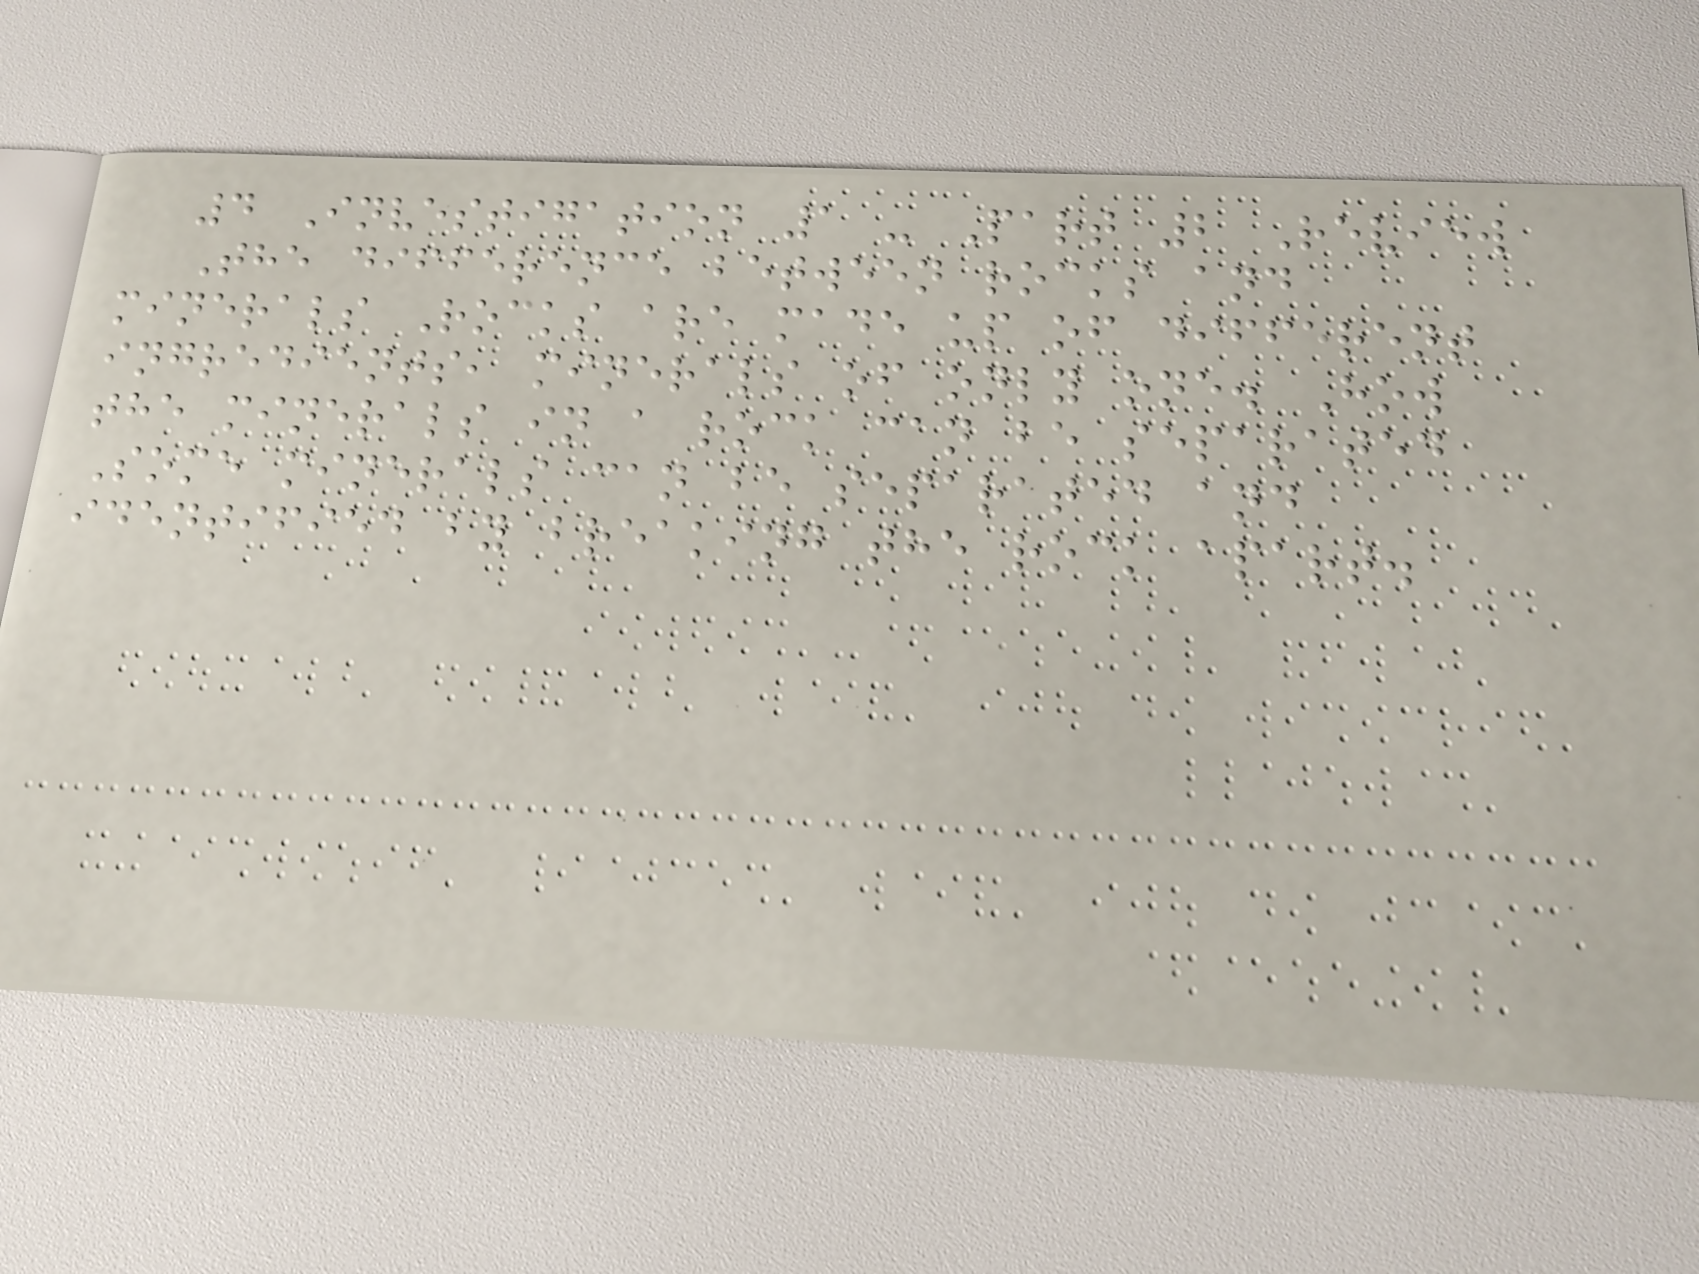4 Investigation 1 - Part 2 Review
The difference between rocks and
minerals Rocks are made up of different
ingredients, minerals of only one. How
the minerals in a rock can be separated
Some minerals can be separated and
identified by breaking the rock apart.
